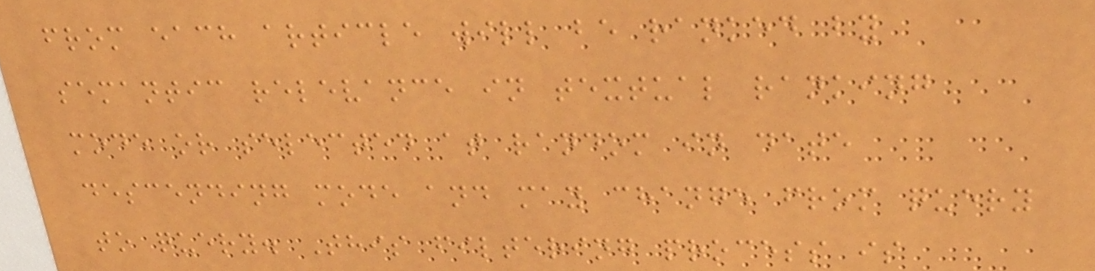from each article will be ranked by
semantic relevance in textual ranking
mode or selected at random in date
descending mode and may change from query
to query. This filtering process is
